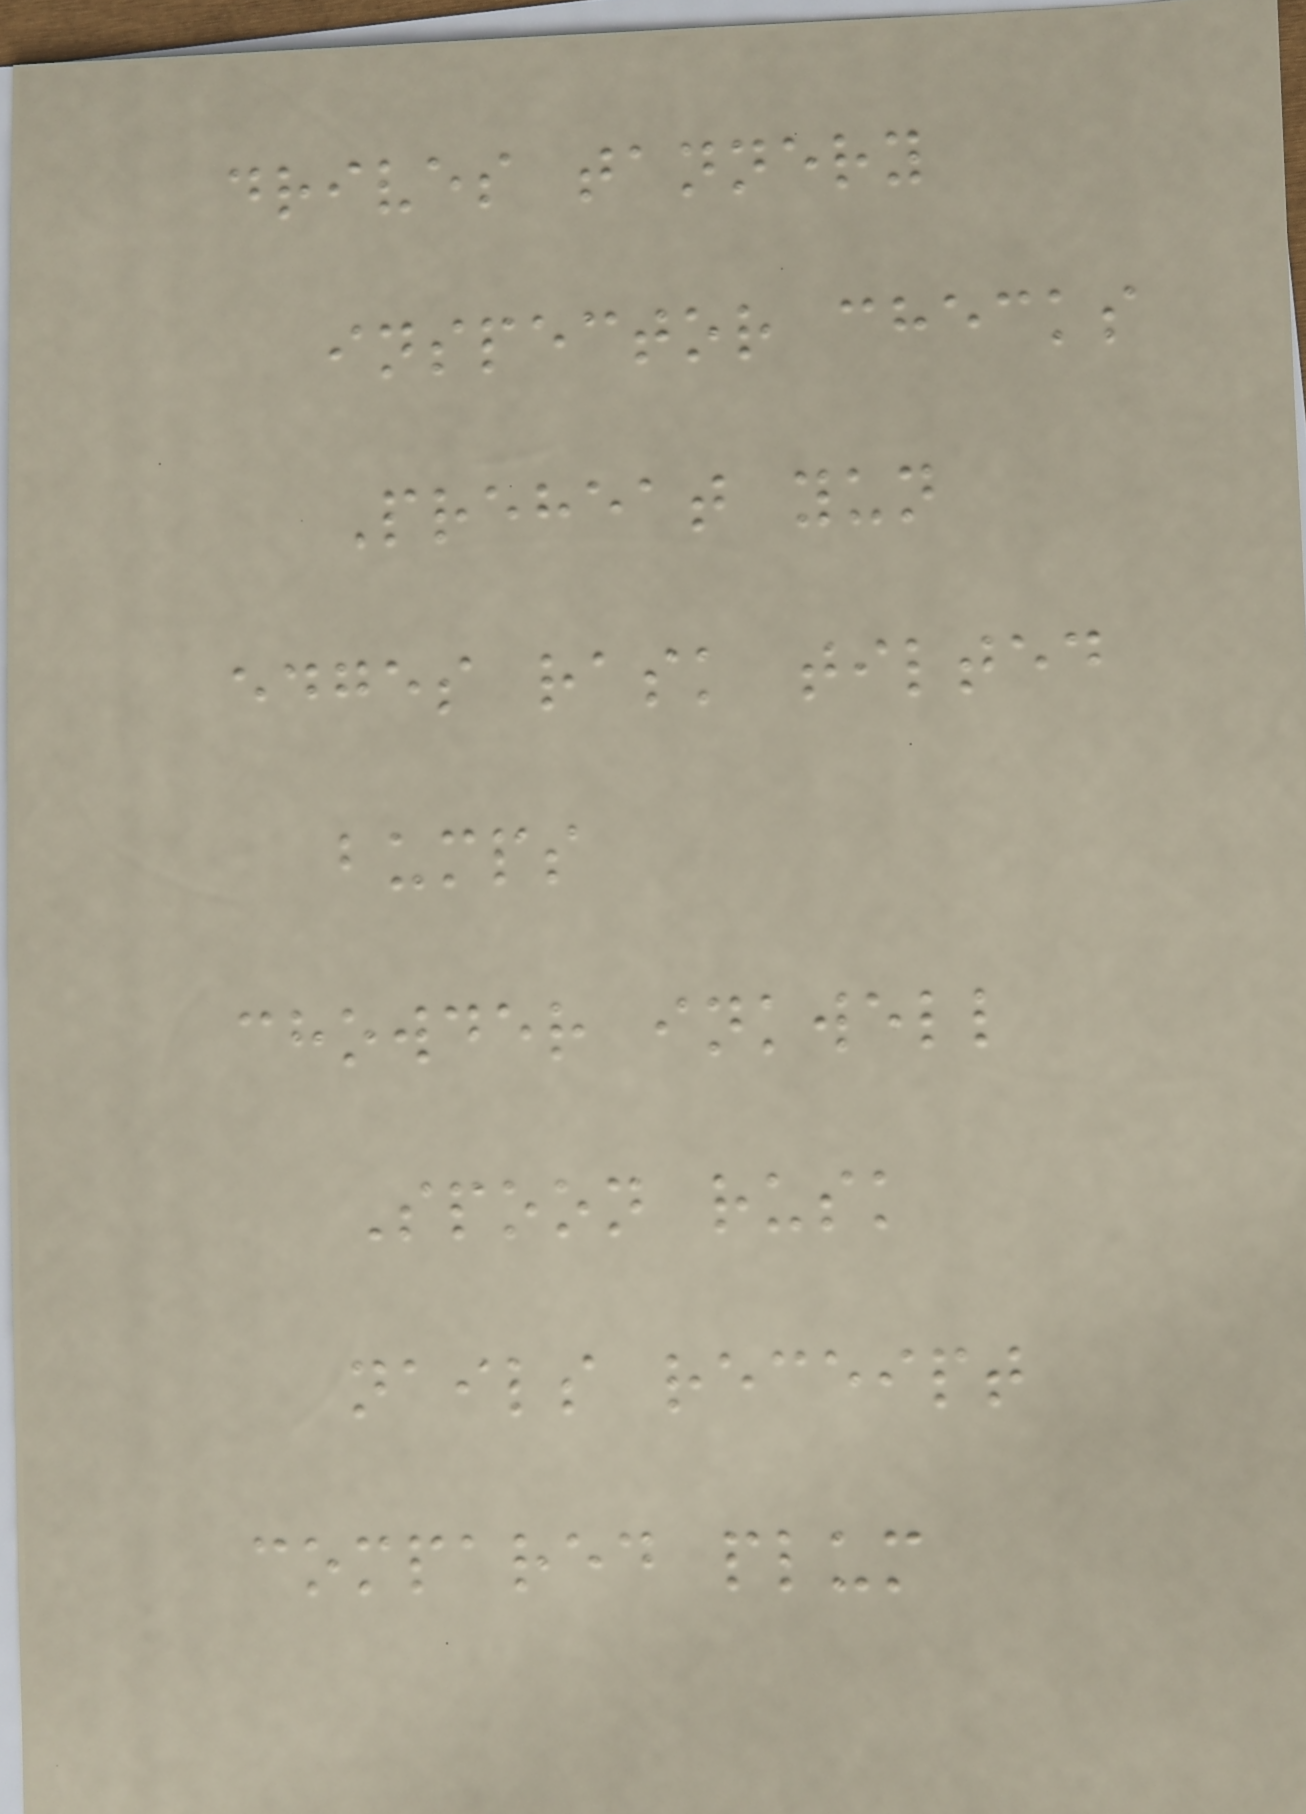drives tannery
inspector checks
Preheat yun
edges rask tilted
bumps
chowder inkwell
Spoon rusk
nails receipt
compared plum
